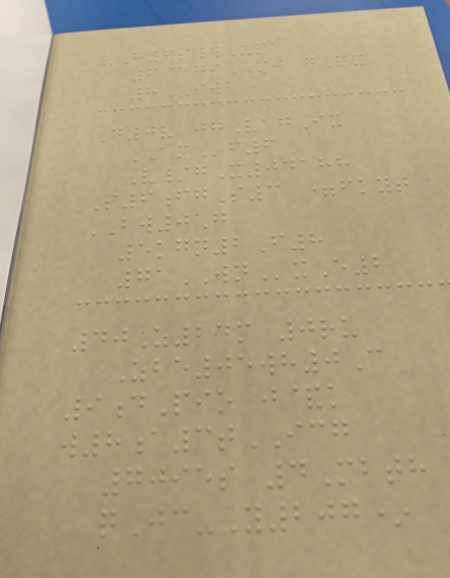vH6s#Upa
6@giMI gQx
8IWB
D0v jgVagIx
AMf6
V/gX04188
S6fgS3 =fkyt
BW0G
5kgn2F8
71WNxE2
40Z24m 0ru
Zbe05wh0C
9dPio j&k
w8a3tICG
7095s 4Mbth
qJc-Y207*
